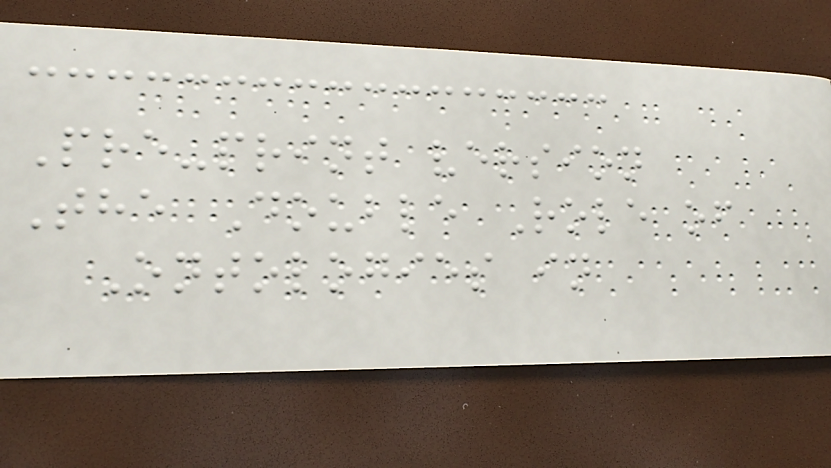Pre-print version
The Double Role of
Ontologies in
